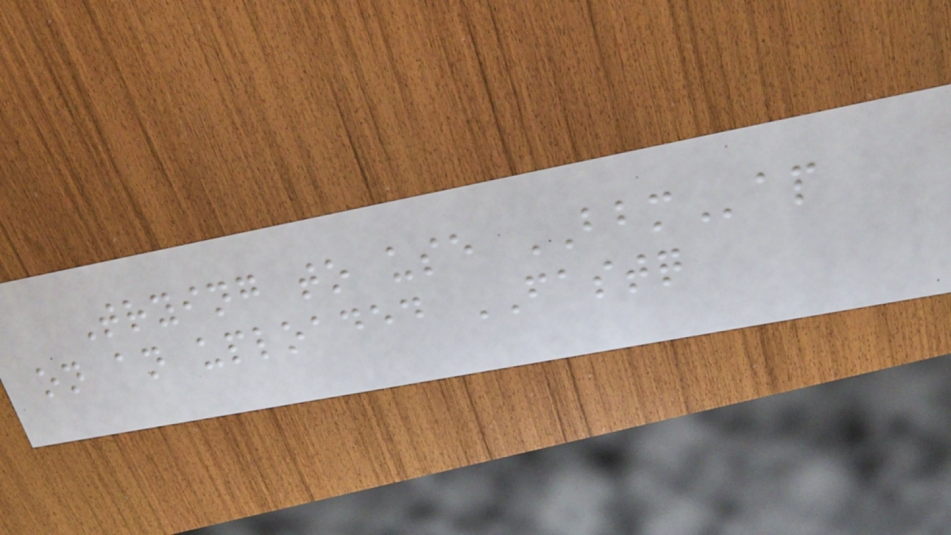Trying to use BBMap
on an uploaded FASTQ
